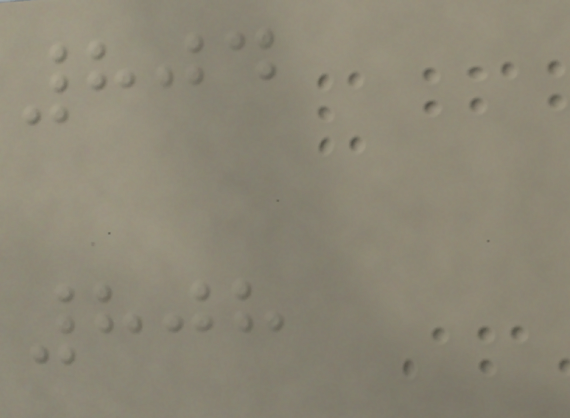804
808
